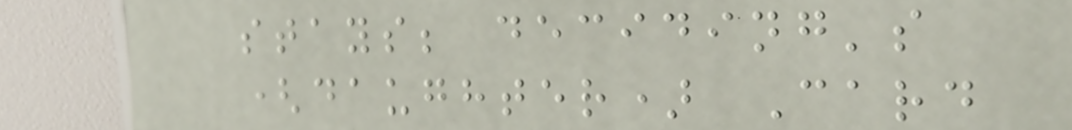stays; deciding's
(daughter) Card
